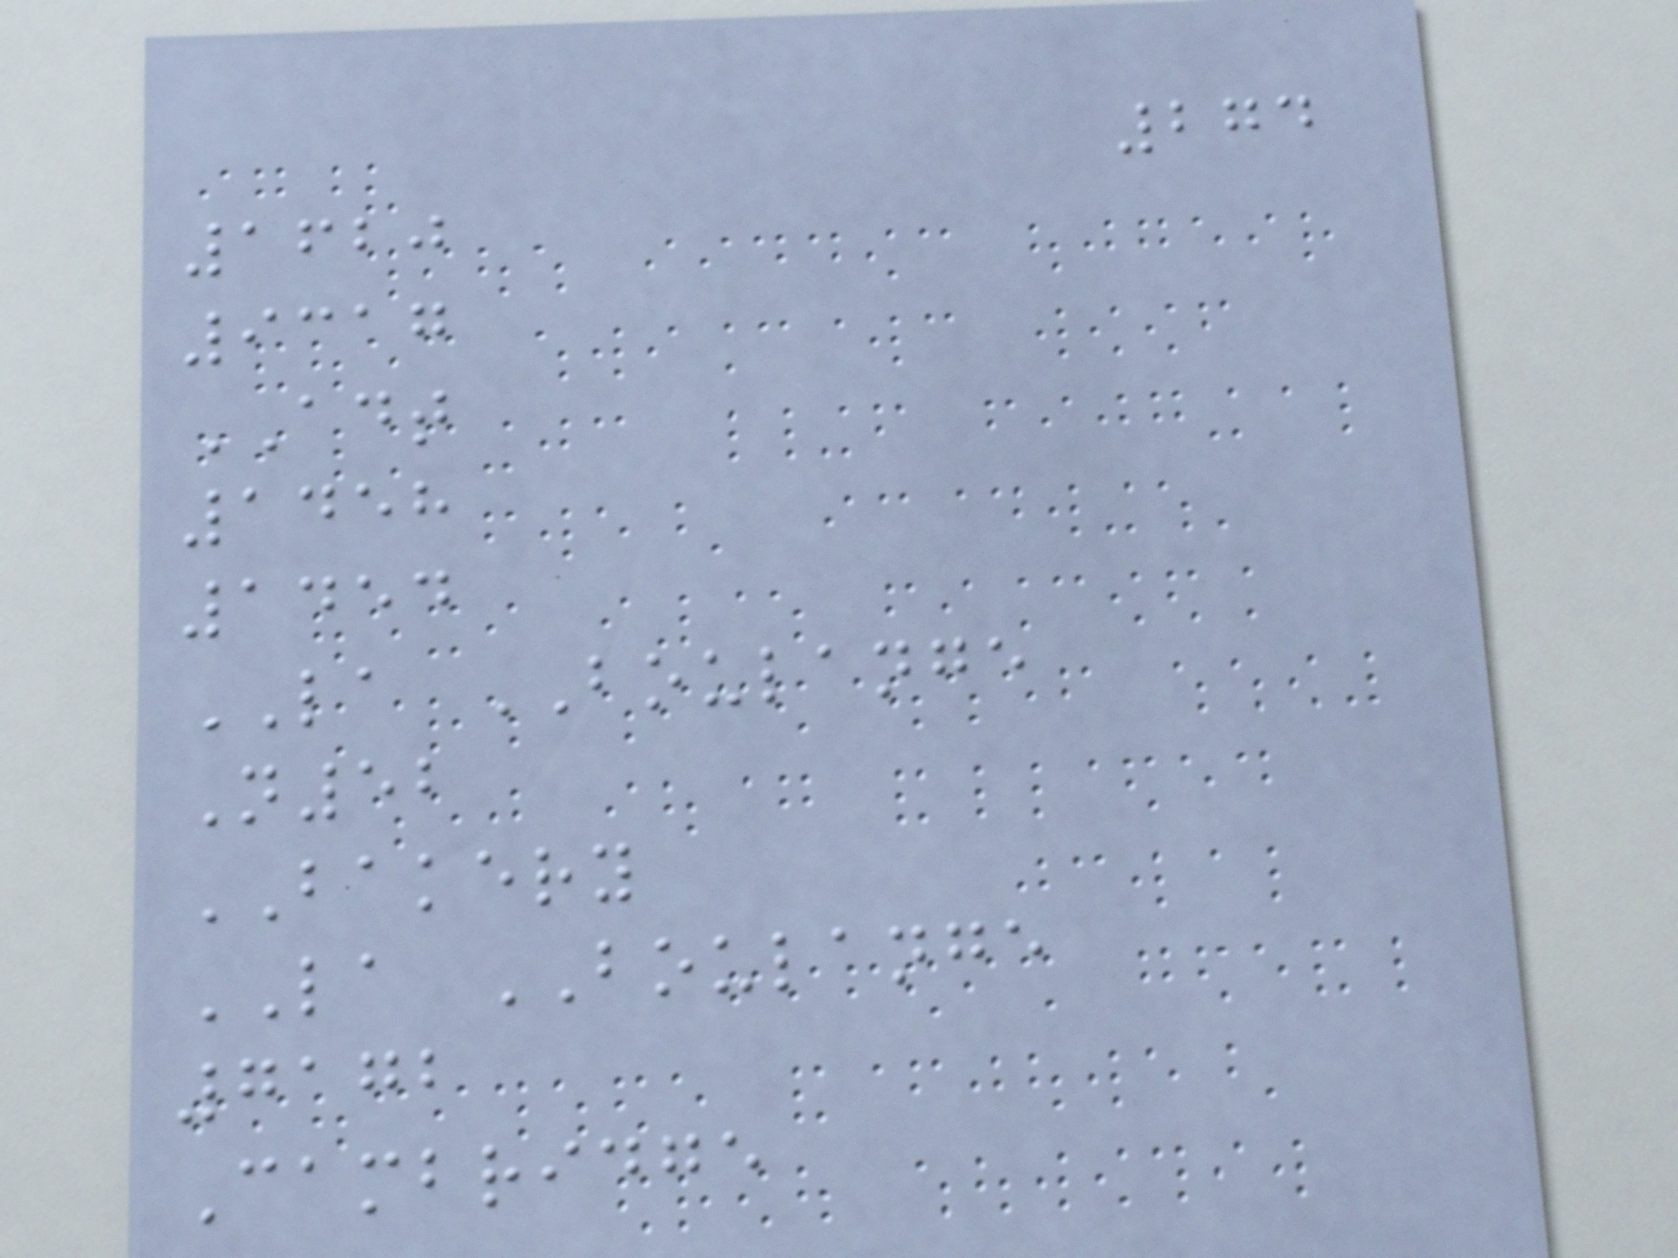274
1620
9317
ADT
1458
1454
LA BOULANGE
N52
BAKERY
LA BOULANGE
7172
Cambridge
